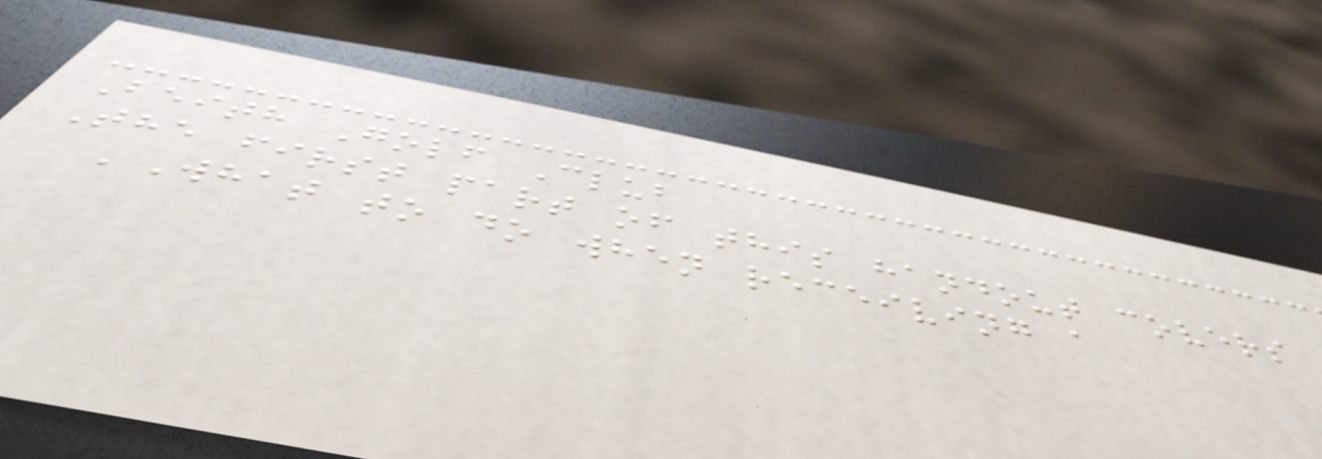Beith Golf Club
The first part of this handout covers
'What to do when receiving a
